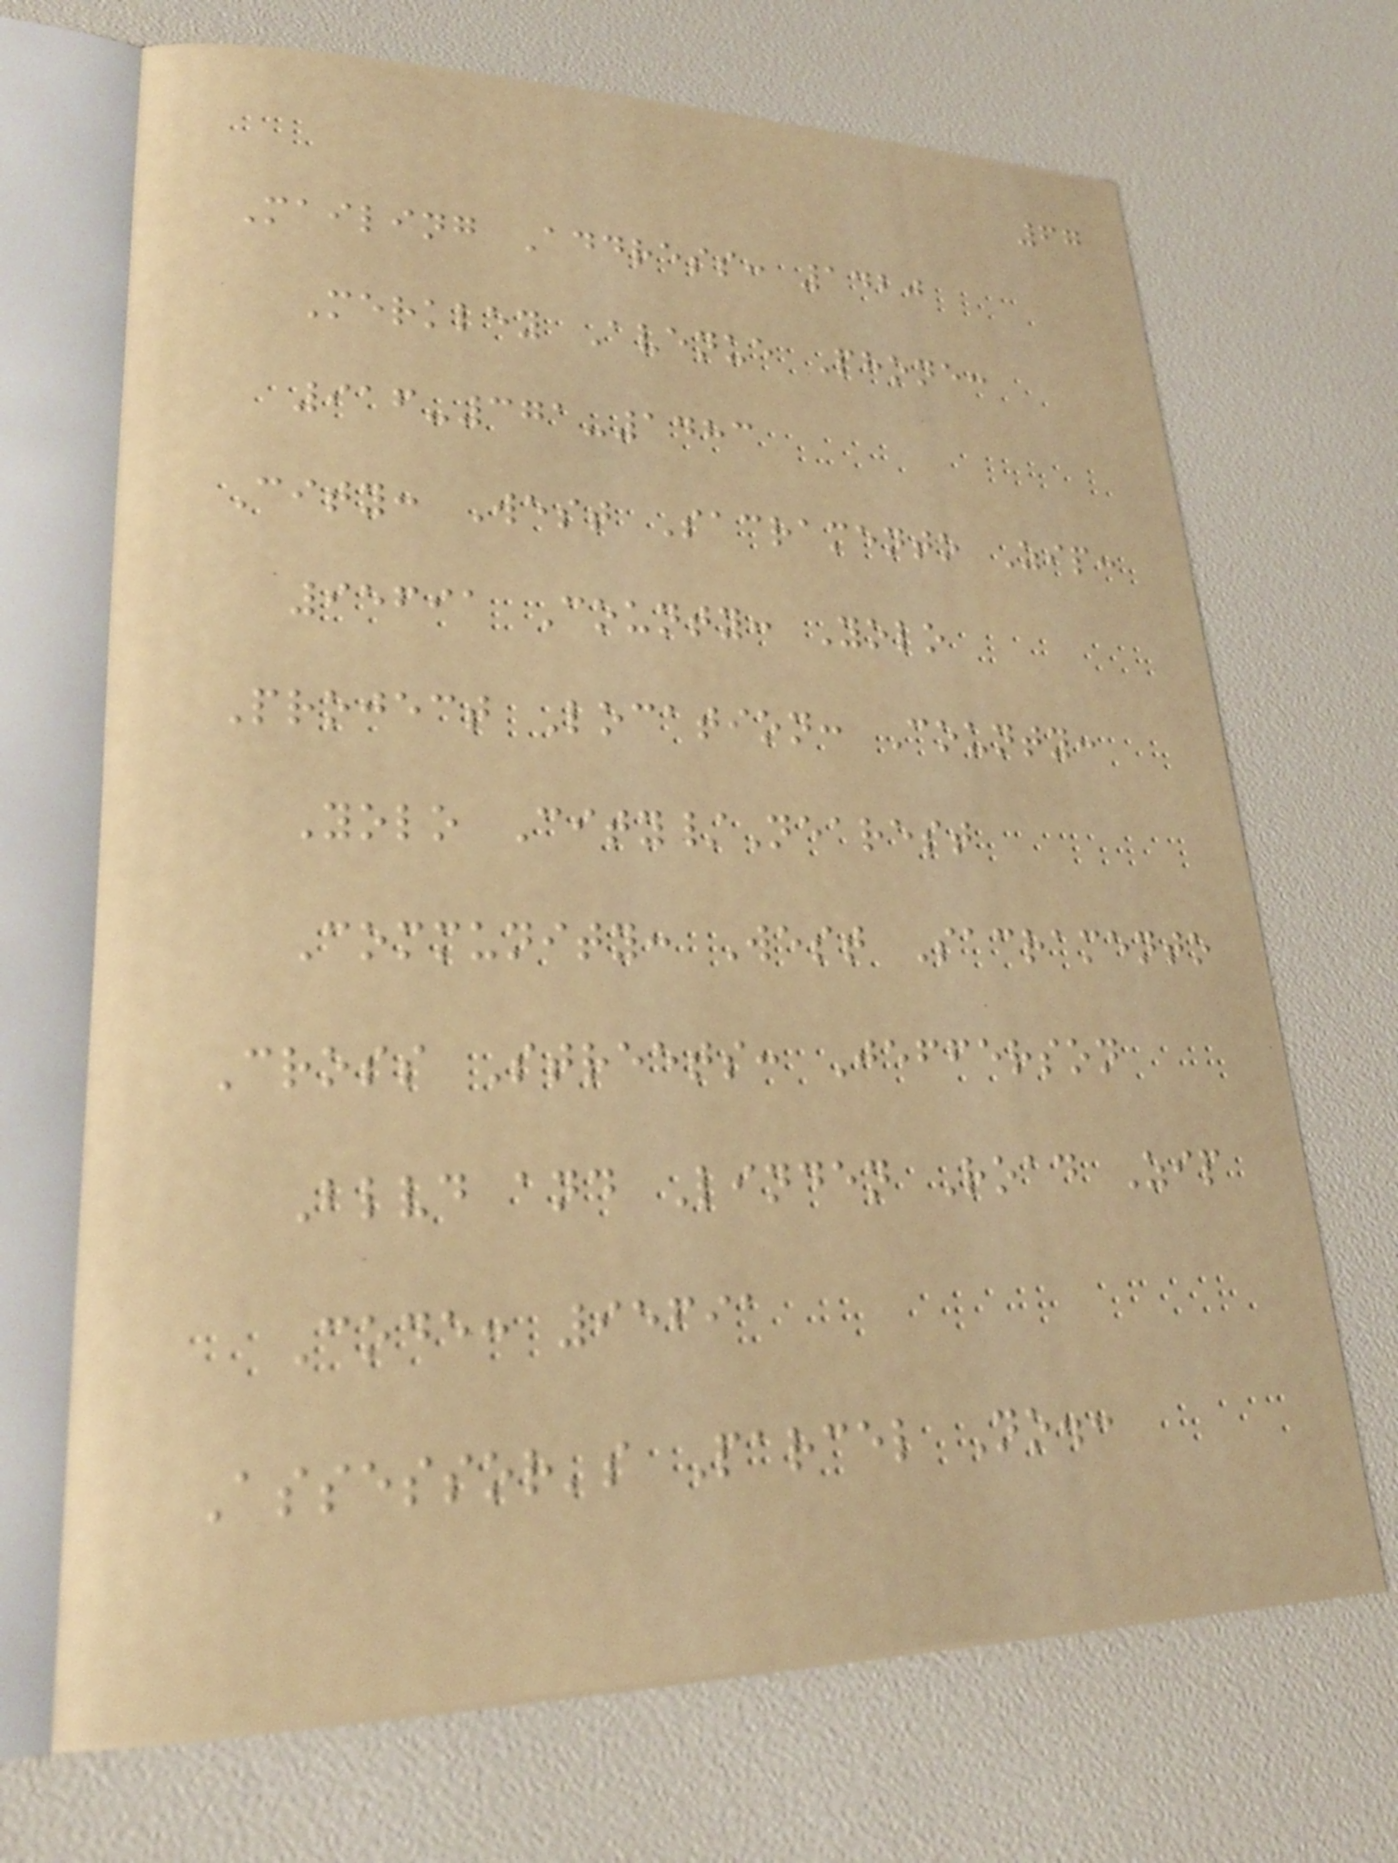67
Mailing Address: 1420
Merkley Avenue Phone:
916-371-1483
City: West Sacramento Zip:
95691 County: Yolo
Project Location: County:
Yolo City/Nearest
Community: West Sacramento
Cross Streets: Jefferson
Blvd and Linden Road Zip
Code: 95691
Assessor's Parcel No.:
